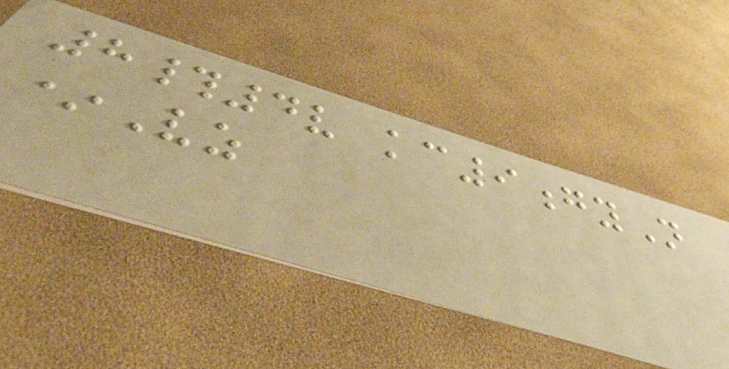8#4v kc9gyN
*Vz
